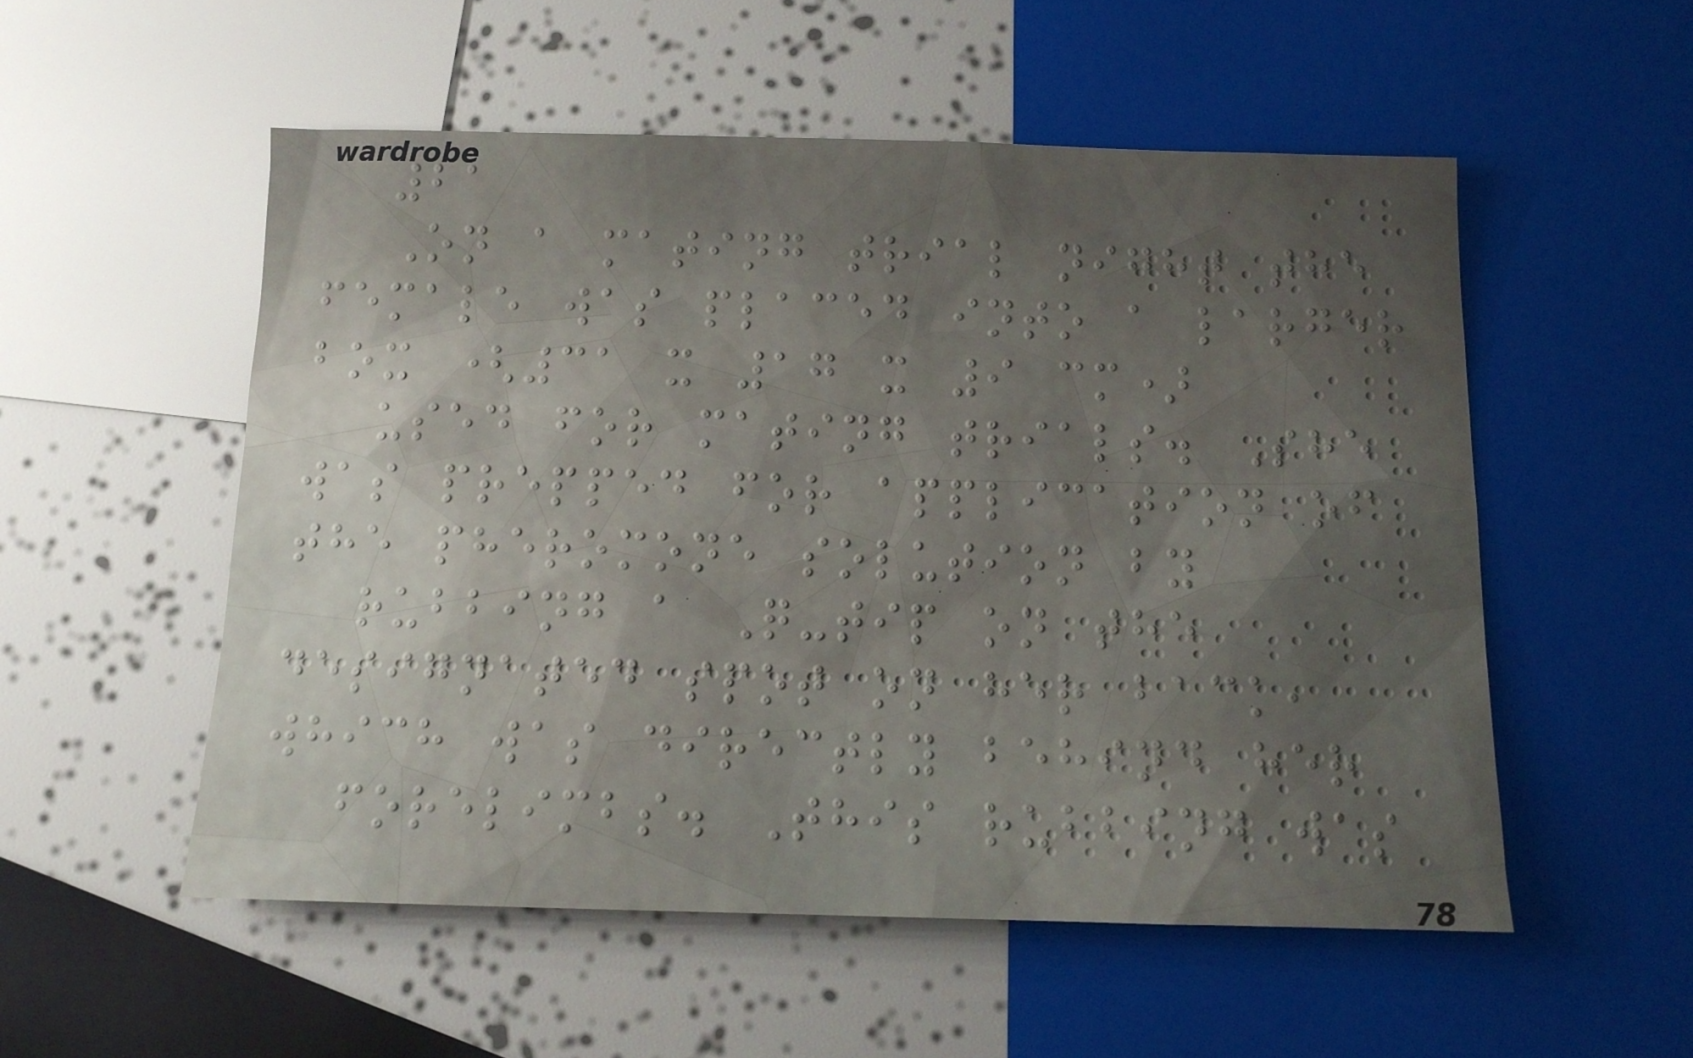21
On a mating trial night the
female was placed into a larger
box (31 x 17 x 9 cm)
used for mating trials. She
was prepped for application of
the pheromone solution by
rubbing a Q-tip on the
designated spot on her back,
which was directly behind her
forelimbs. This rubbing was
